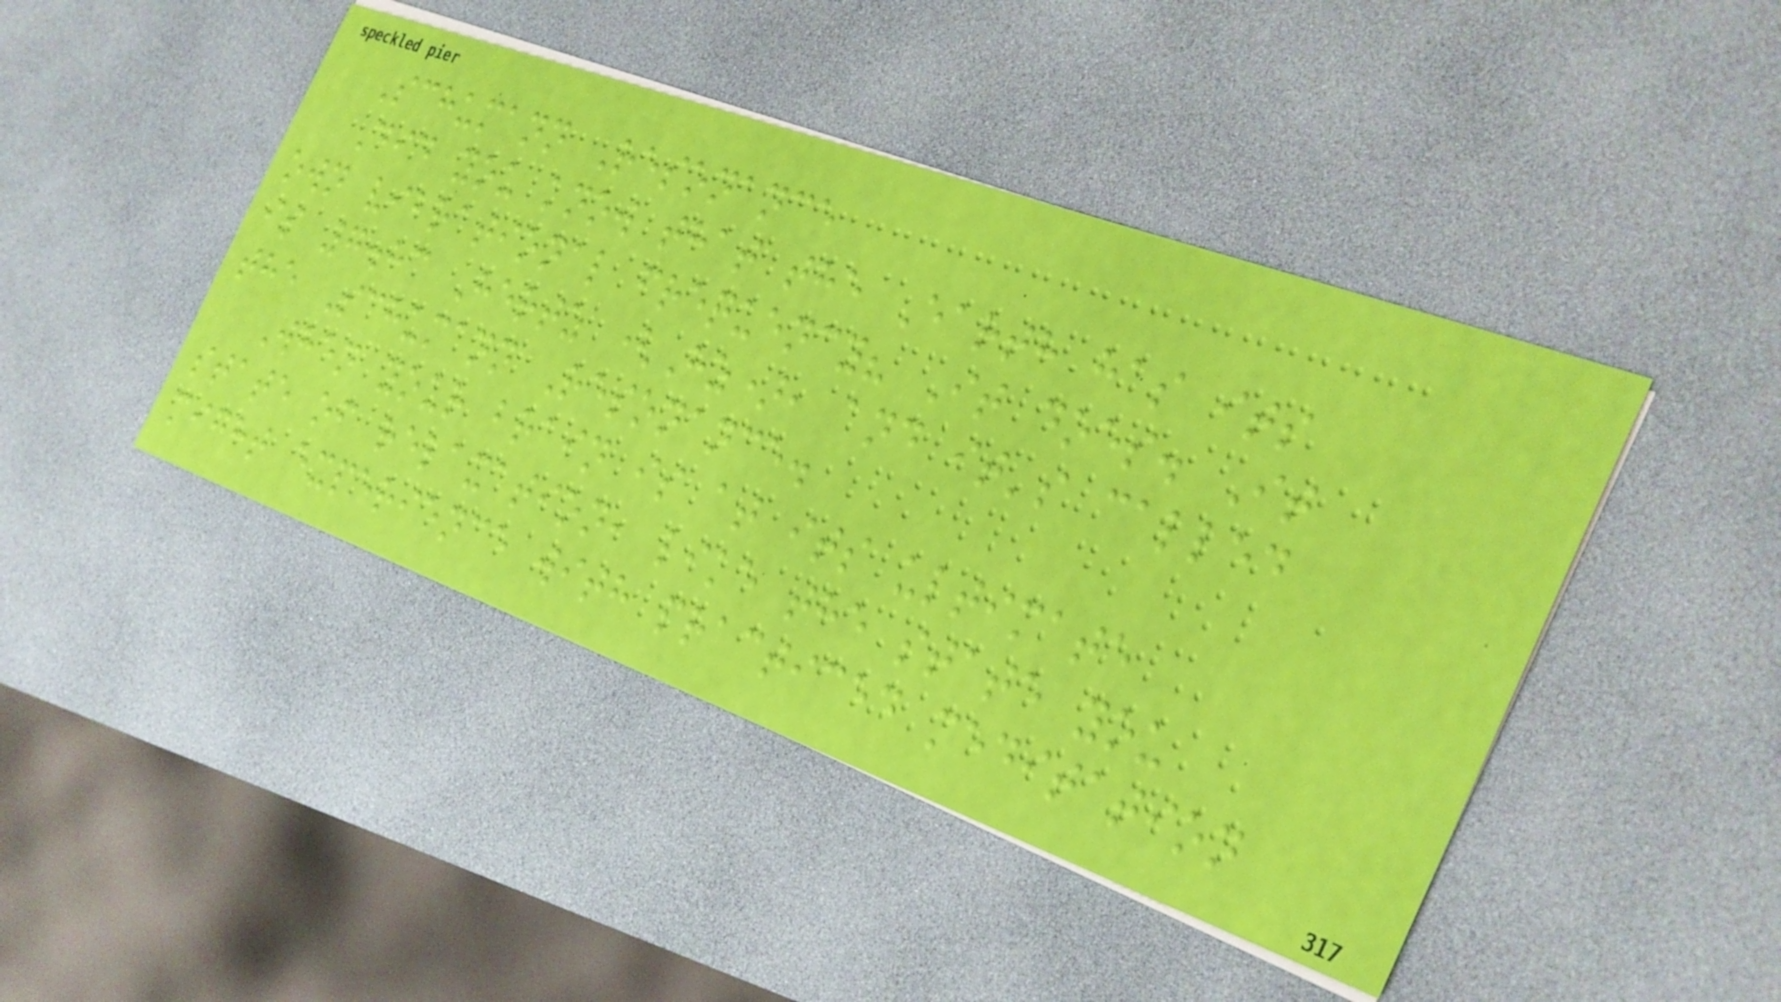Schumann Resonance
Did you know that the Earth has its
own vibrational frequency? It does. It
is 7.83 Hertz (Hz), and it's called
the Schumann Resonance.
When your brain is at its ultimate
state of relaxation, like the state you
might experience with practiced meditation
